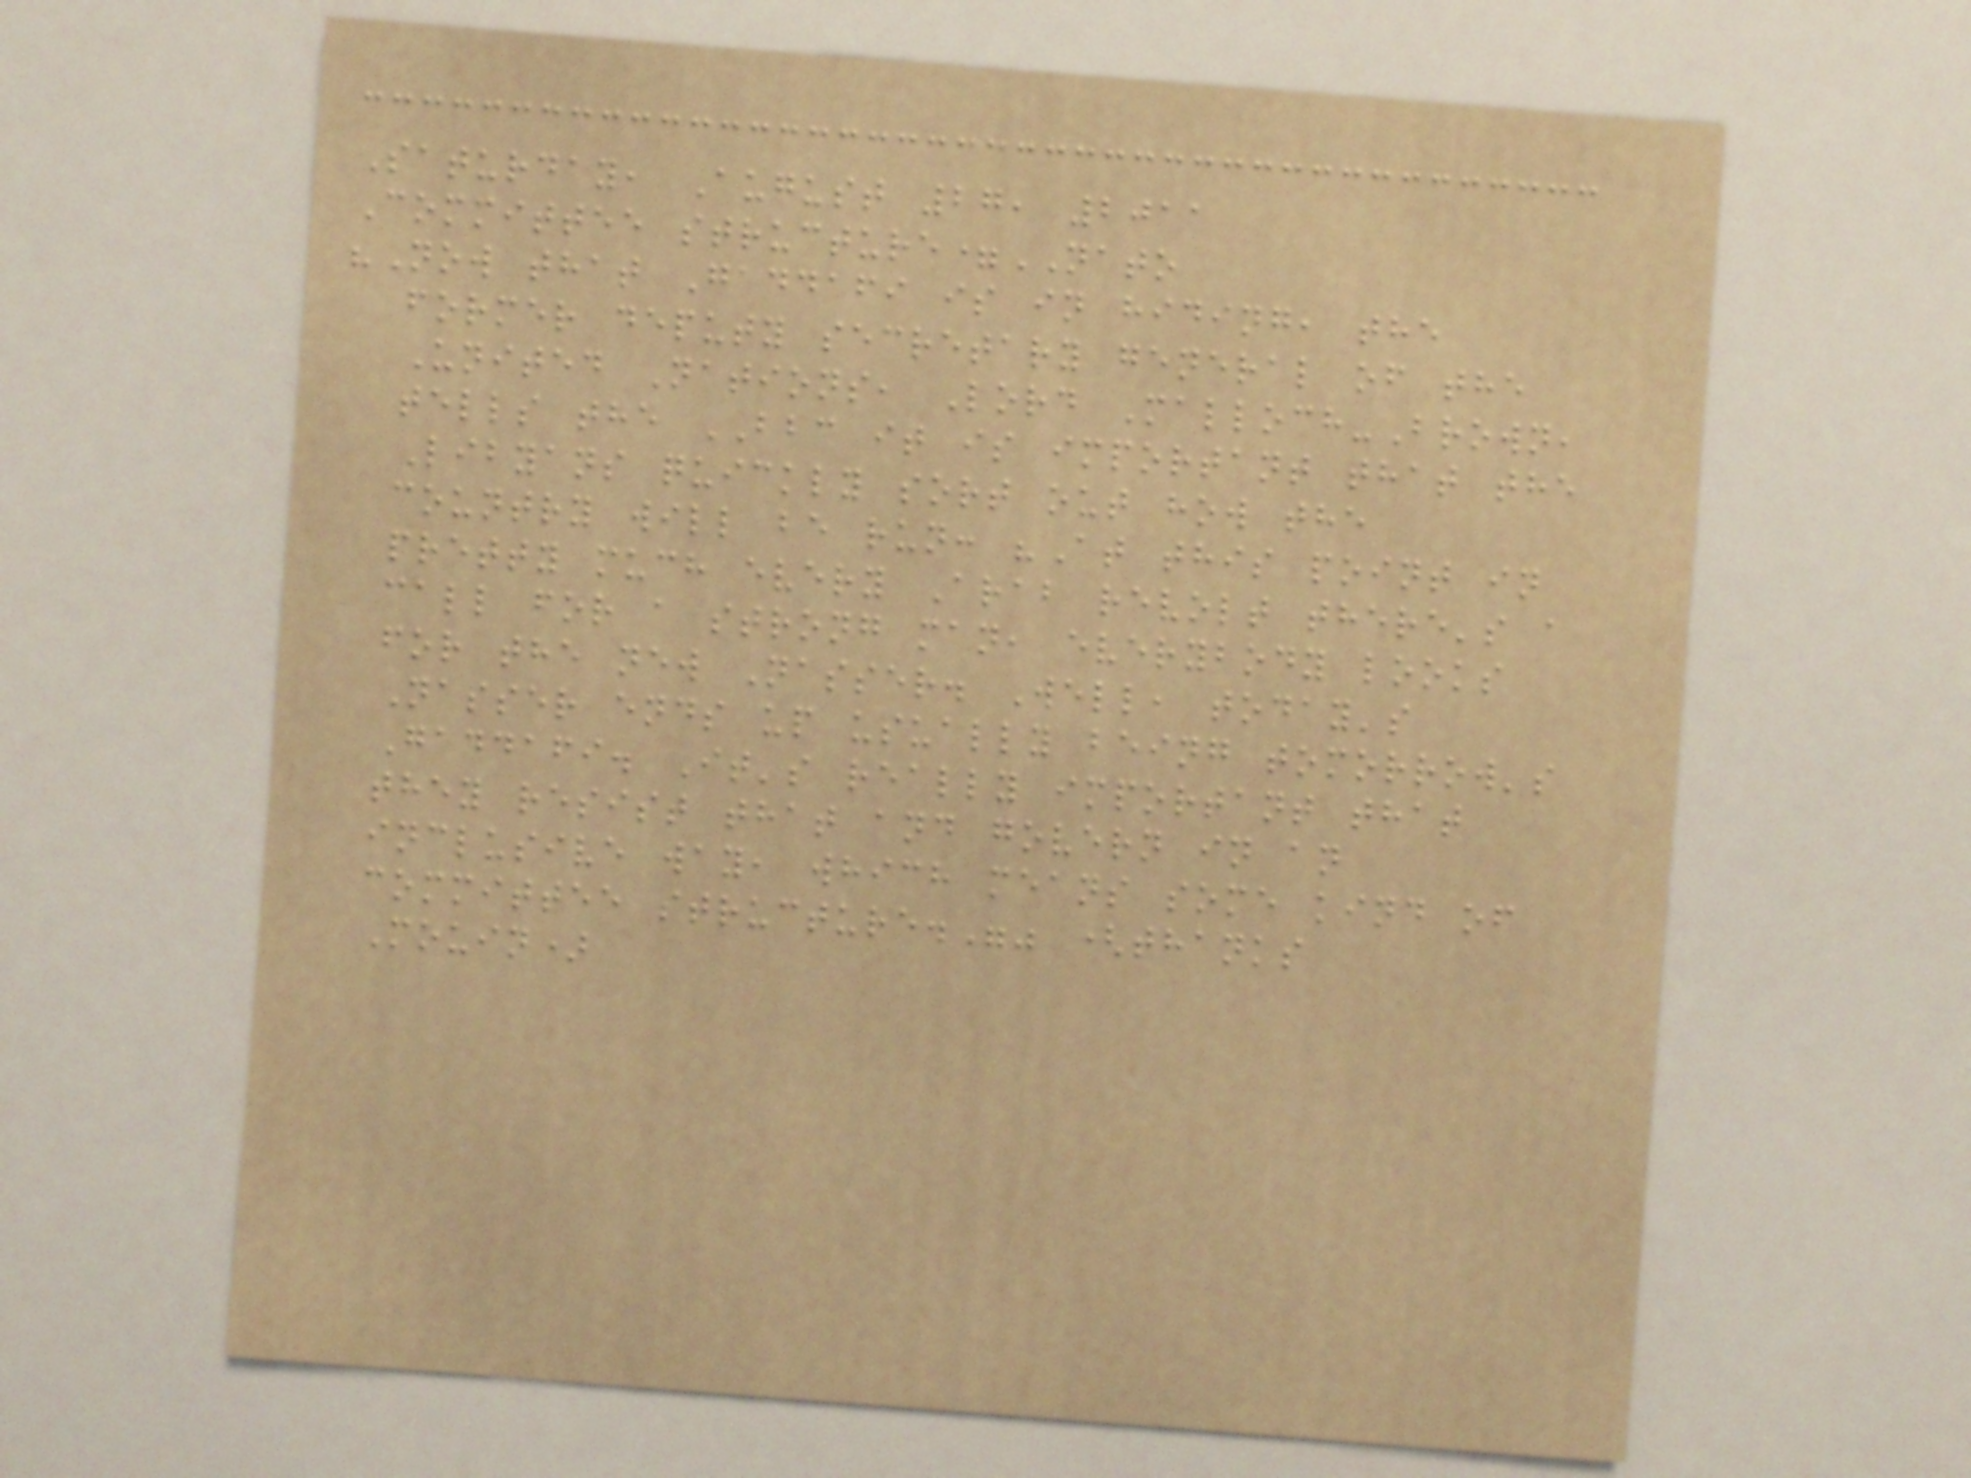Saturday, August 27, 2011
Committee structure=NATO
"Now that Gaddafi is in hiding, the
former deputy secretary general of the
United Nations, Lord Malloch-Brown,
tells the BBC it is important that the
Libyans quickly sort out how the
country will be run: "At this point in
pretty much every Arab revolt there's a
call for a strong man, everybody looks
for the new Nasser. Well, today's
Nasser ends up usually being tomorrow's
Gaddafi. It's really important that
they resist that and govern in an
inclusive way, which means some kind of
committee structure."" (thanks
Mouin)
